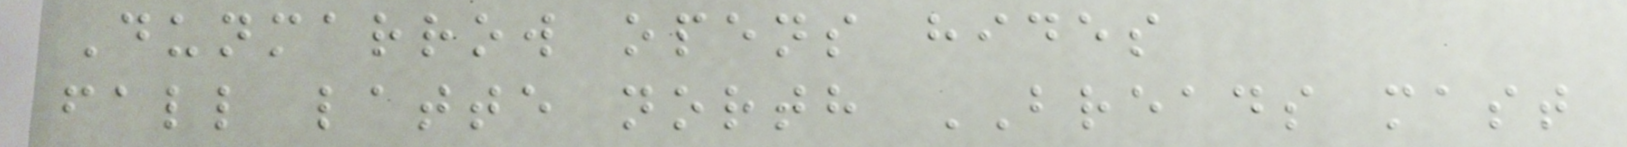Dunmarrow opens hides
fall latte north BREADS mast
